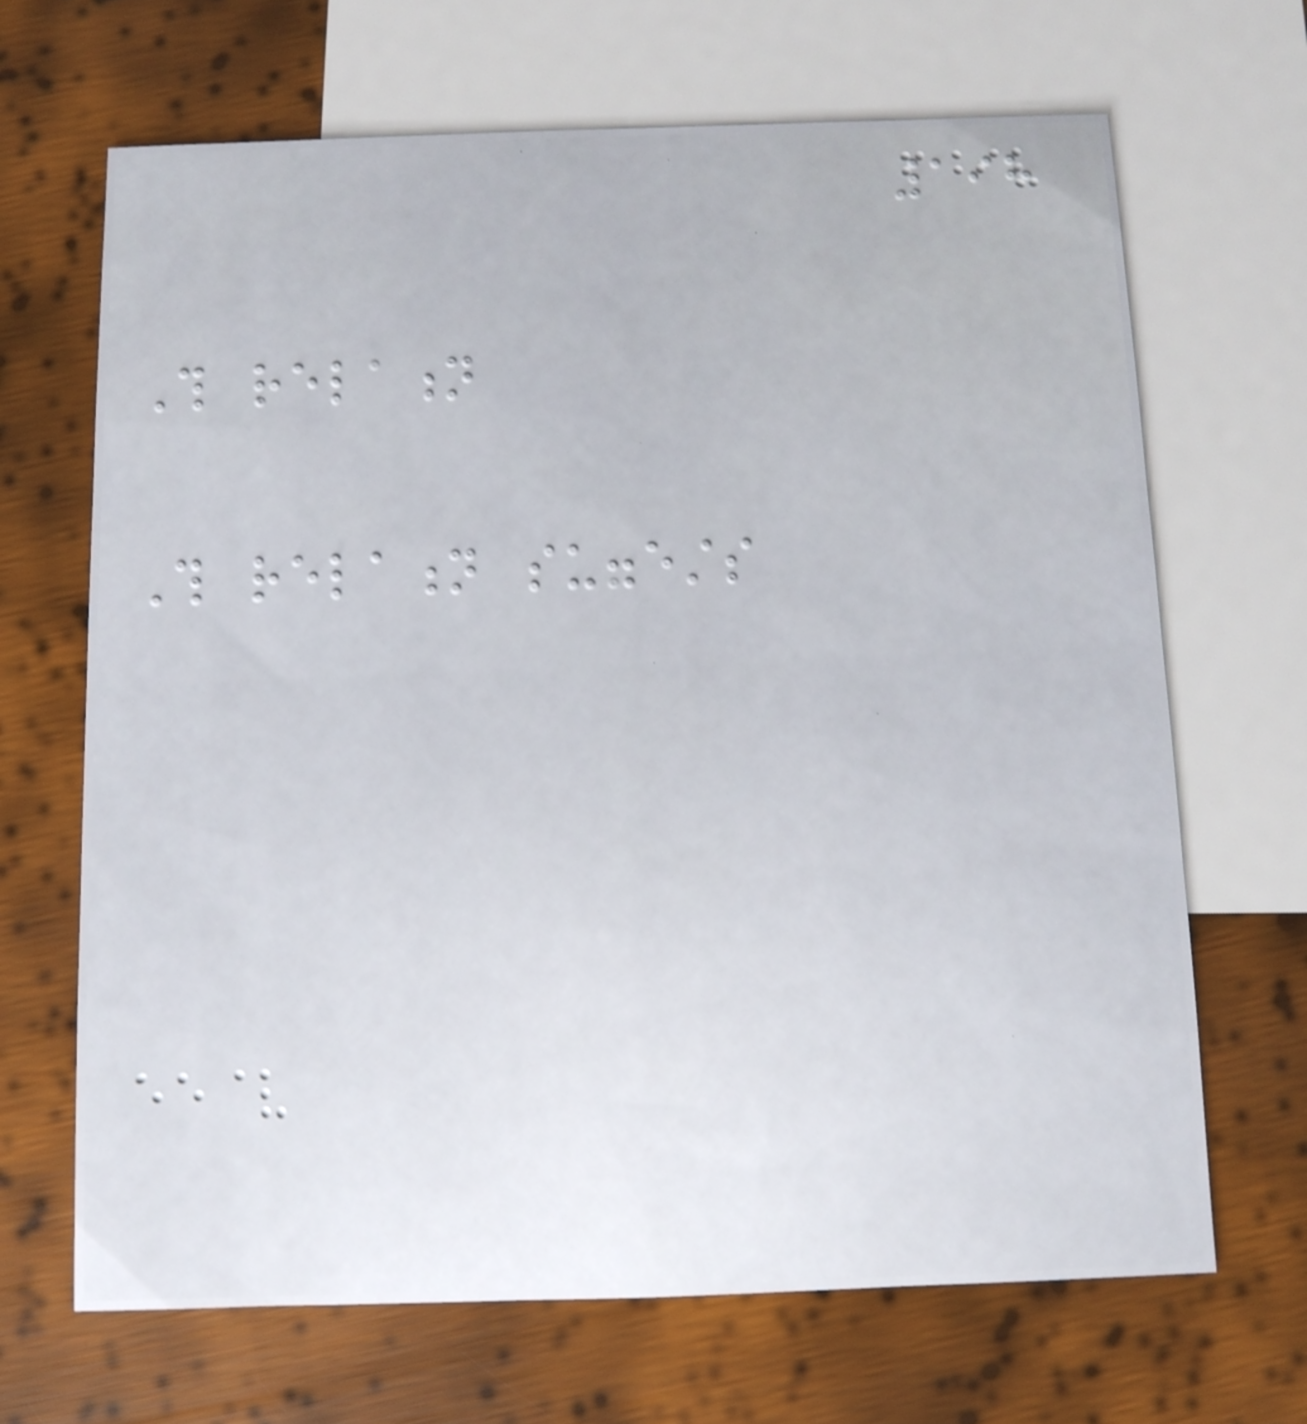198
This relation
This relation suggests
